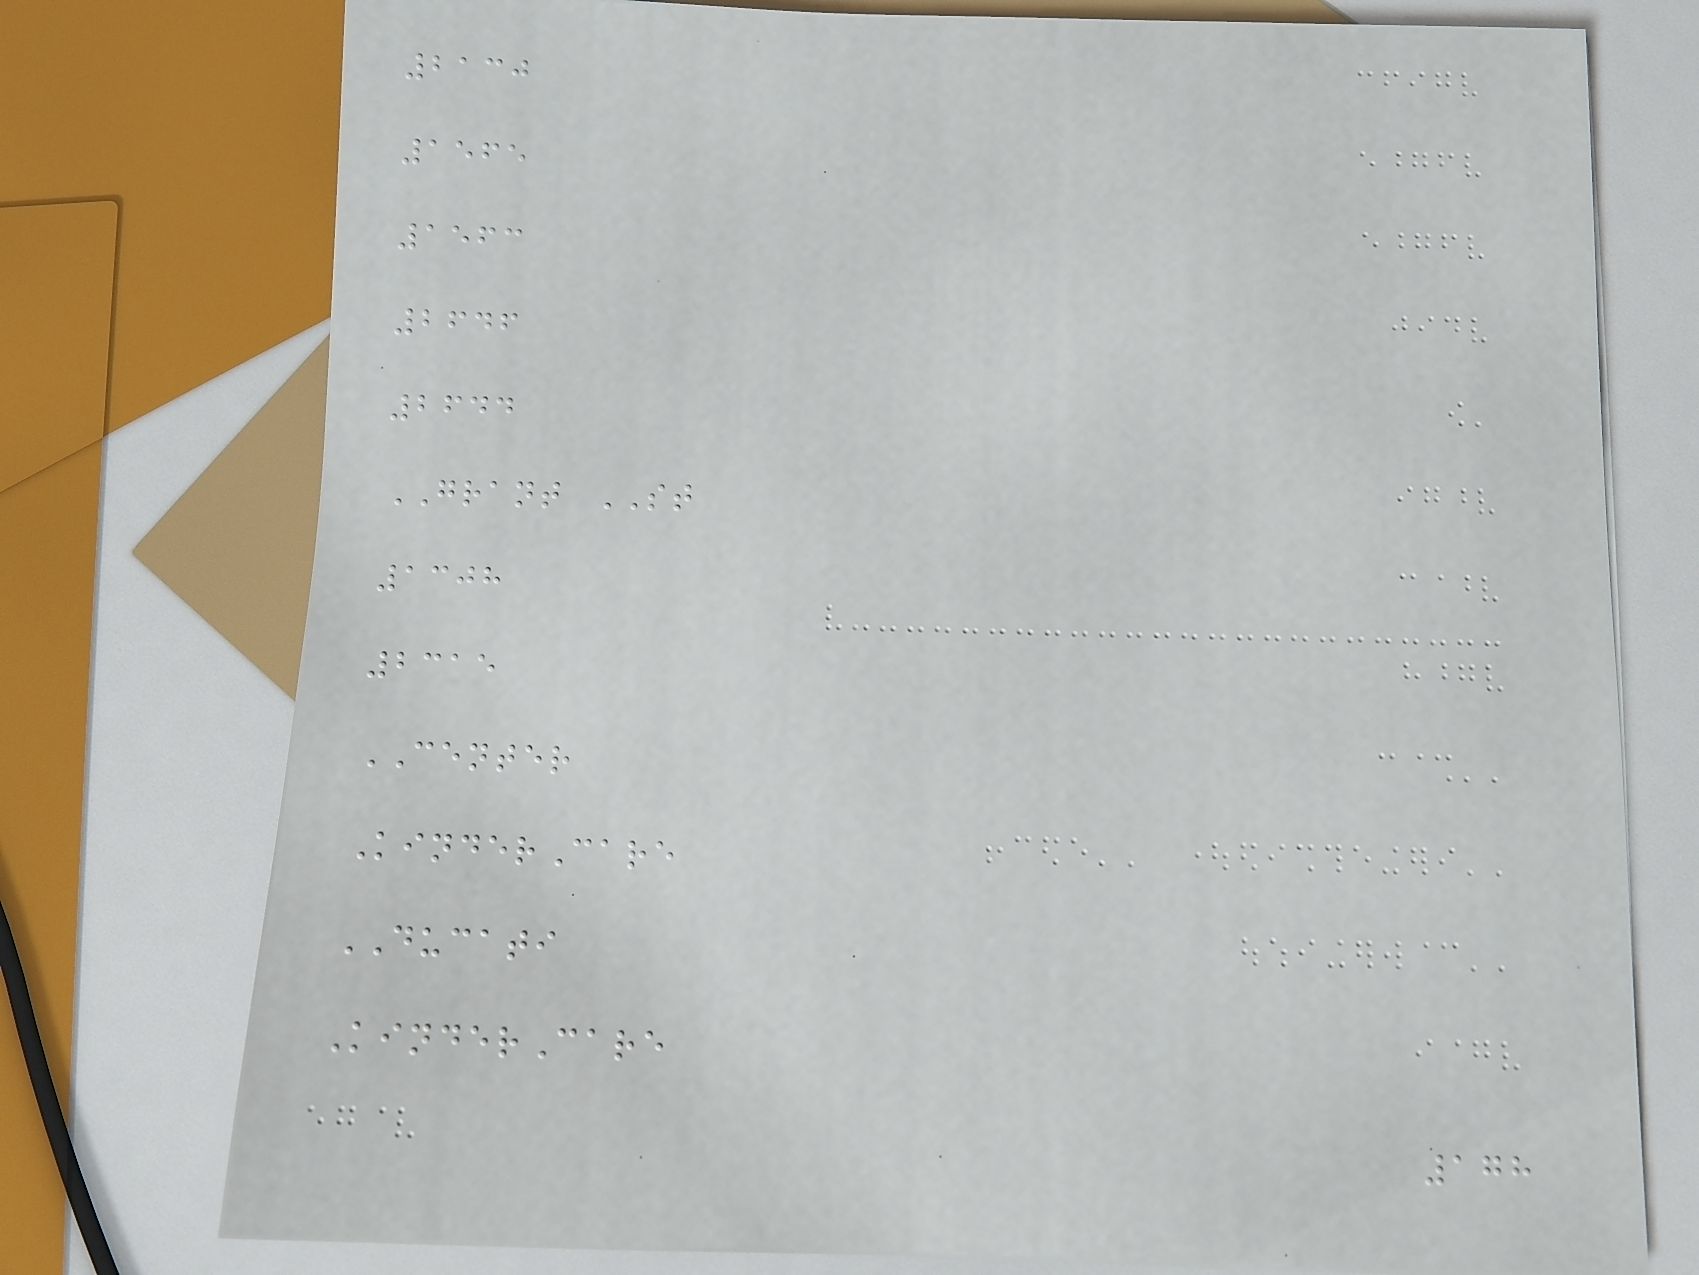2130
1565
1563
2646
2644
GRANT ST
1308
2315
CENTER
KinderCare
DUCATI
KinderCare
178
